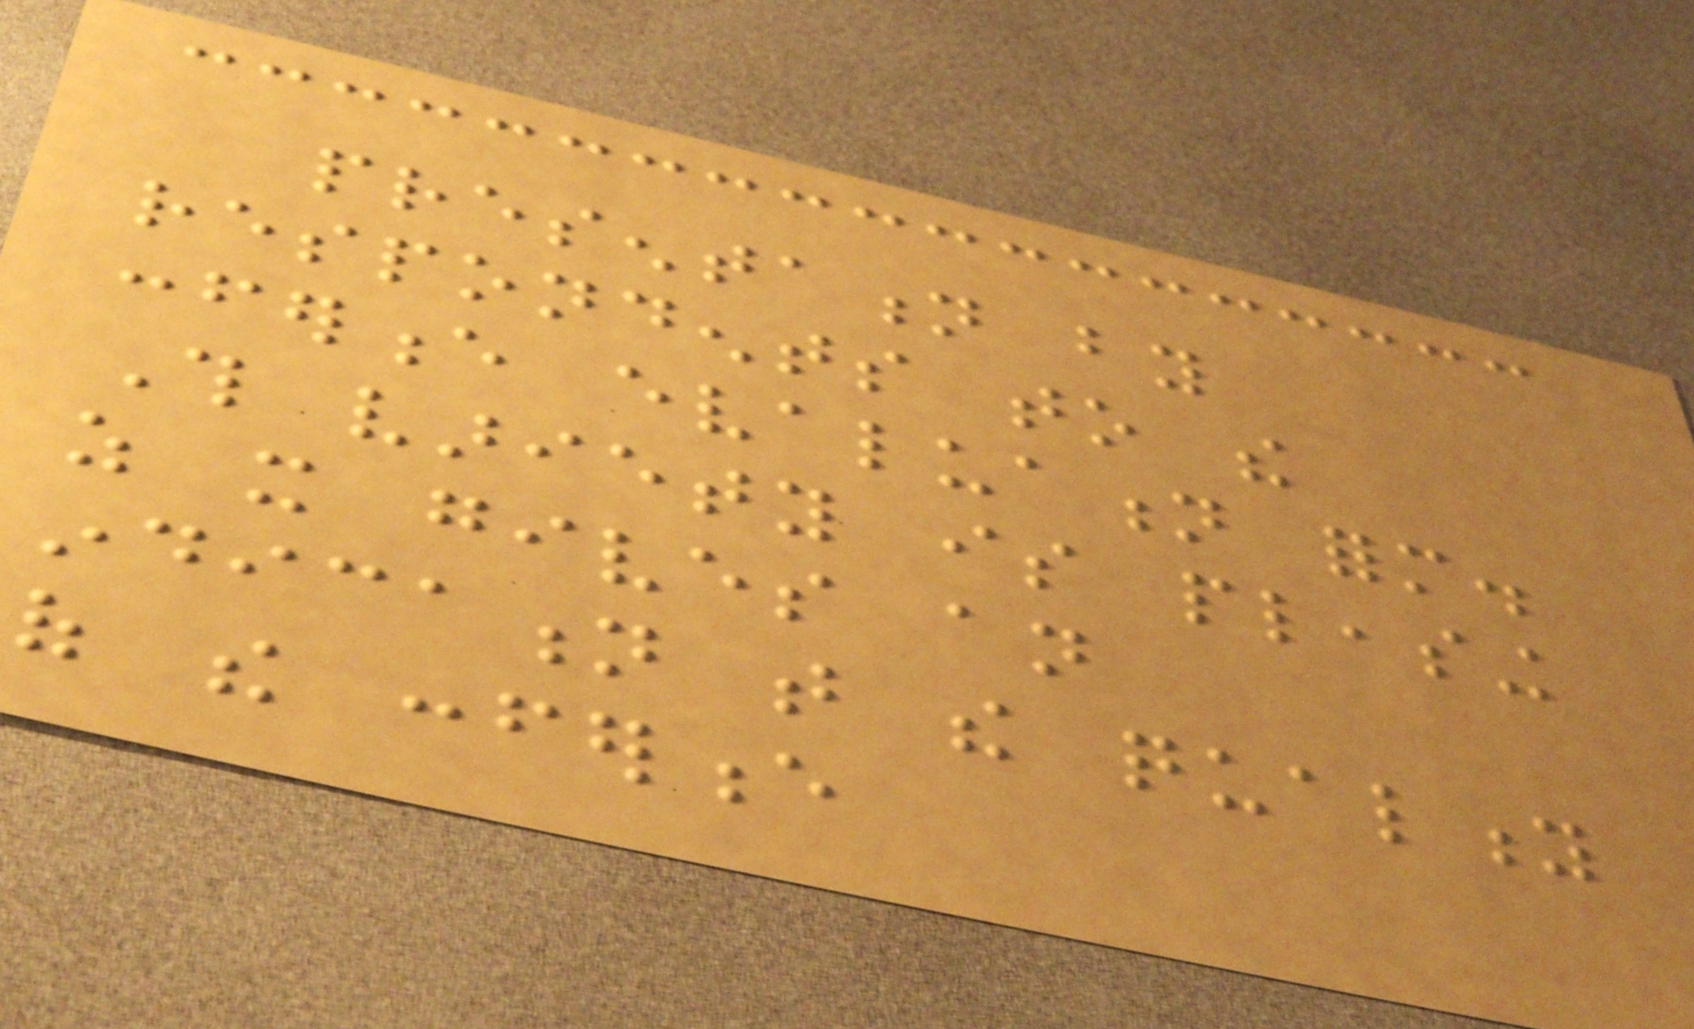presentation by
respondents to the
conference evaluation form.
This variety is pleasing
as it gives an
indication that the quality
of the conference
